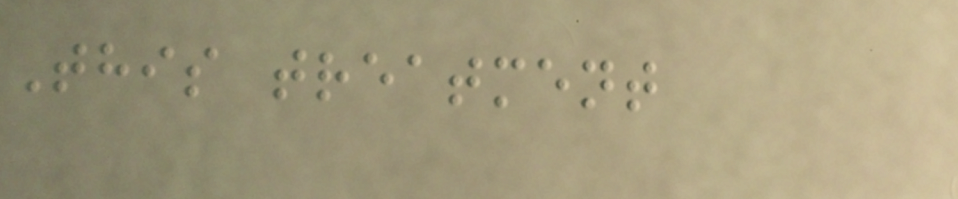This treatment
